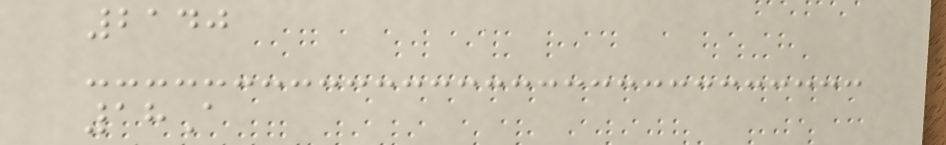2140
18A
